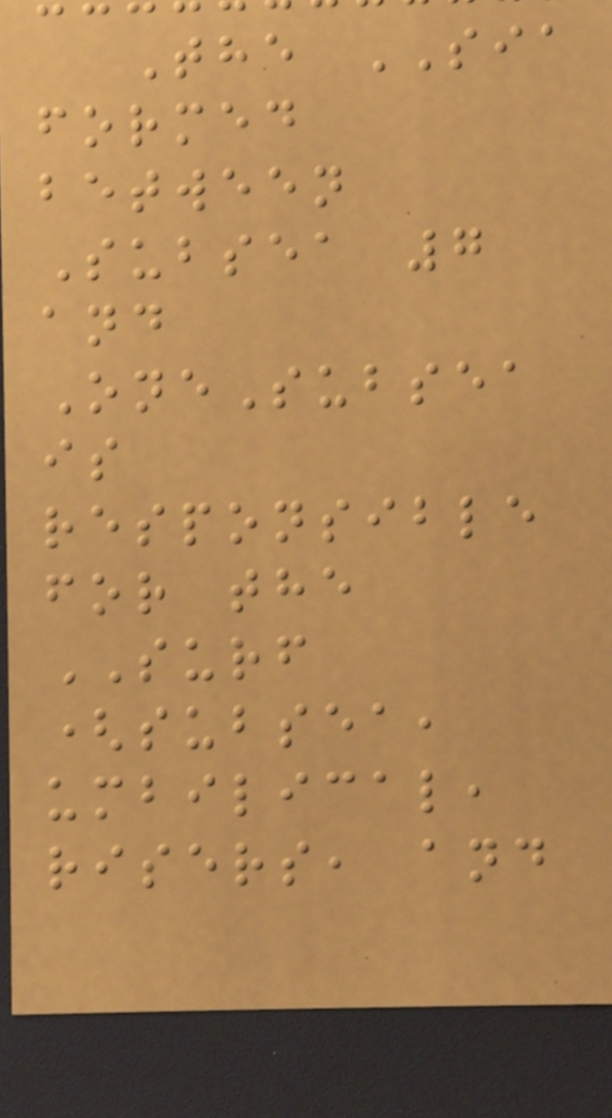The SIA
formed
between
Subsea 7
and
OneSubsea
is
responsible
for the
SURF
(subsea,
umbilical,
risers, and
